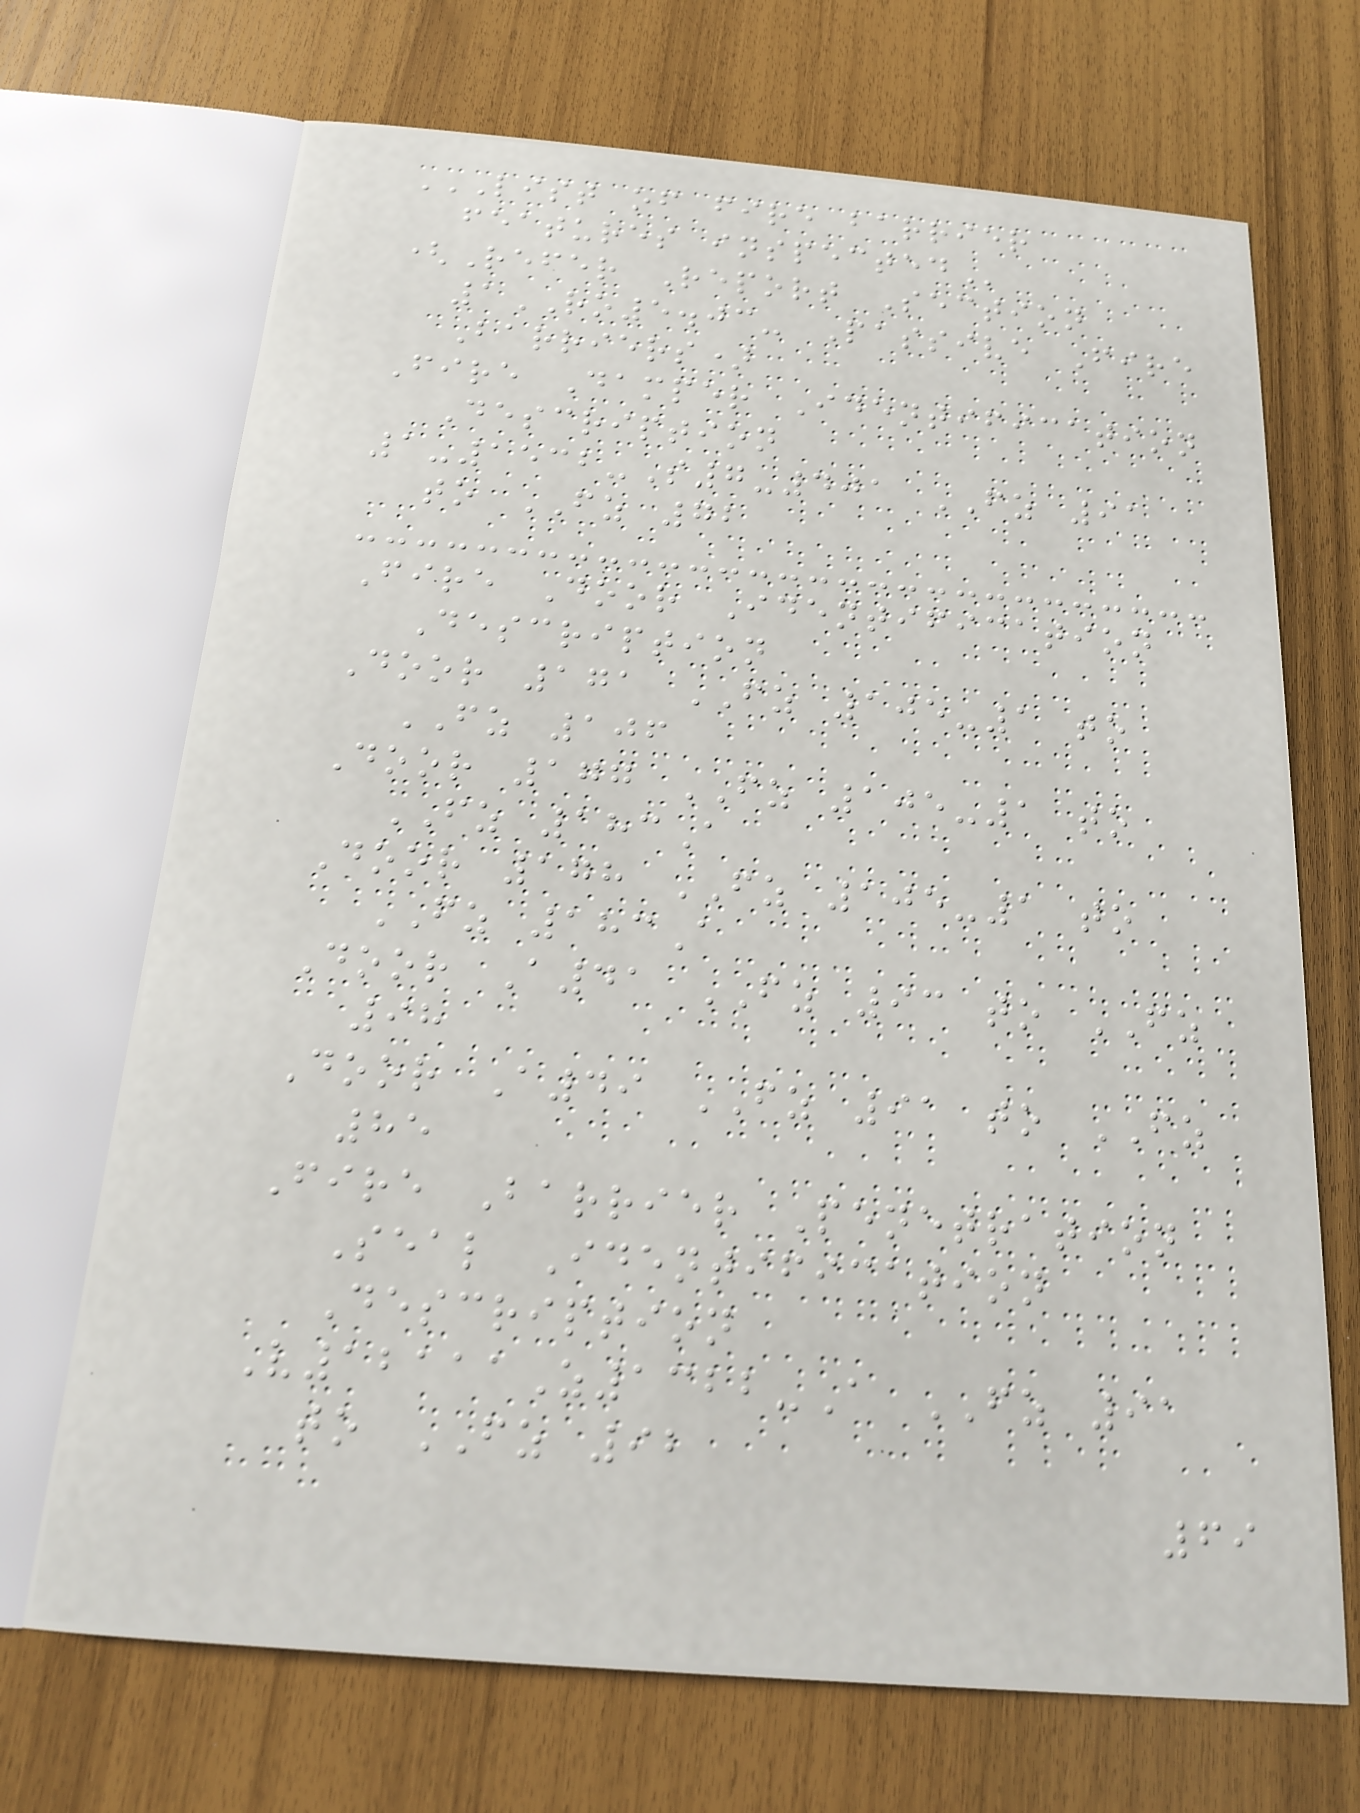LIST OF FIRE BARRIER
FEATURES INSPECTED
(Refer Report Section
1RO5.03- Passive Fire
Barriers)
Fire Damper Identification
Description
1-1532-S7-401 FZ 91
to FZ 72
Fire Door Identification
Description
Door 171 FZ 105-1 to
FZ 106
Door 177 FZ 105-1 to
FZ 183A
Door 178 FZ 105-1 to
FZ 183A
Door A41 FZ 93 to FZ
98
Door A49 FZ 91 to FZ
85
Fire Barrier Penetration
Seal Identification
Description
V12111Z1322-A FZ 91
to FZ 92
69
